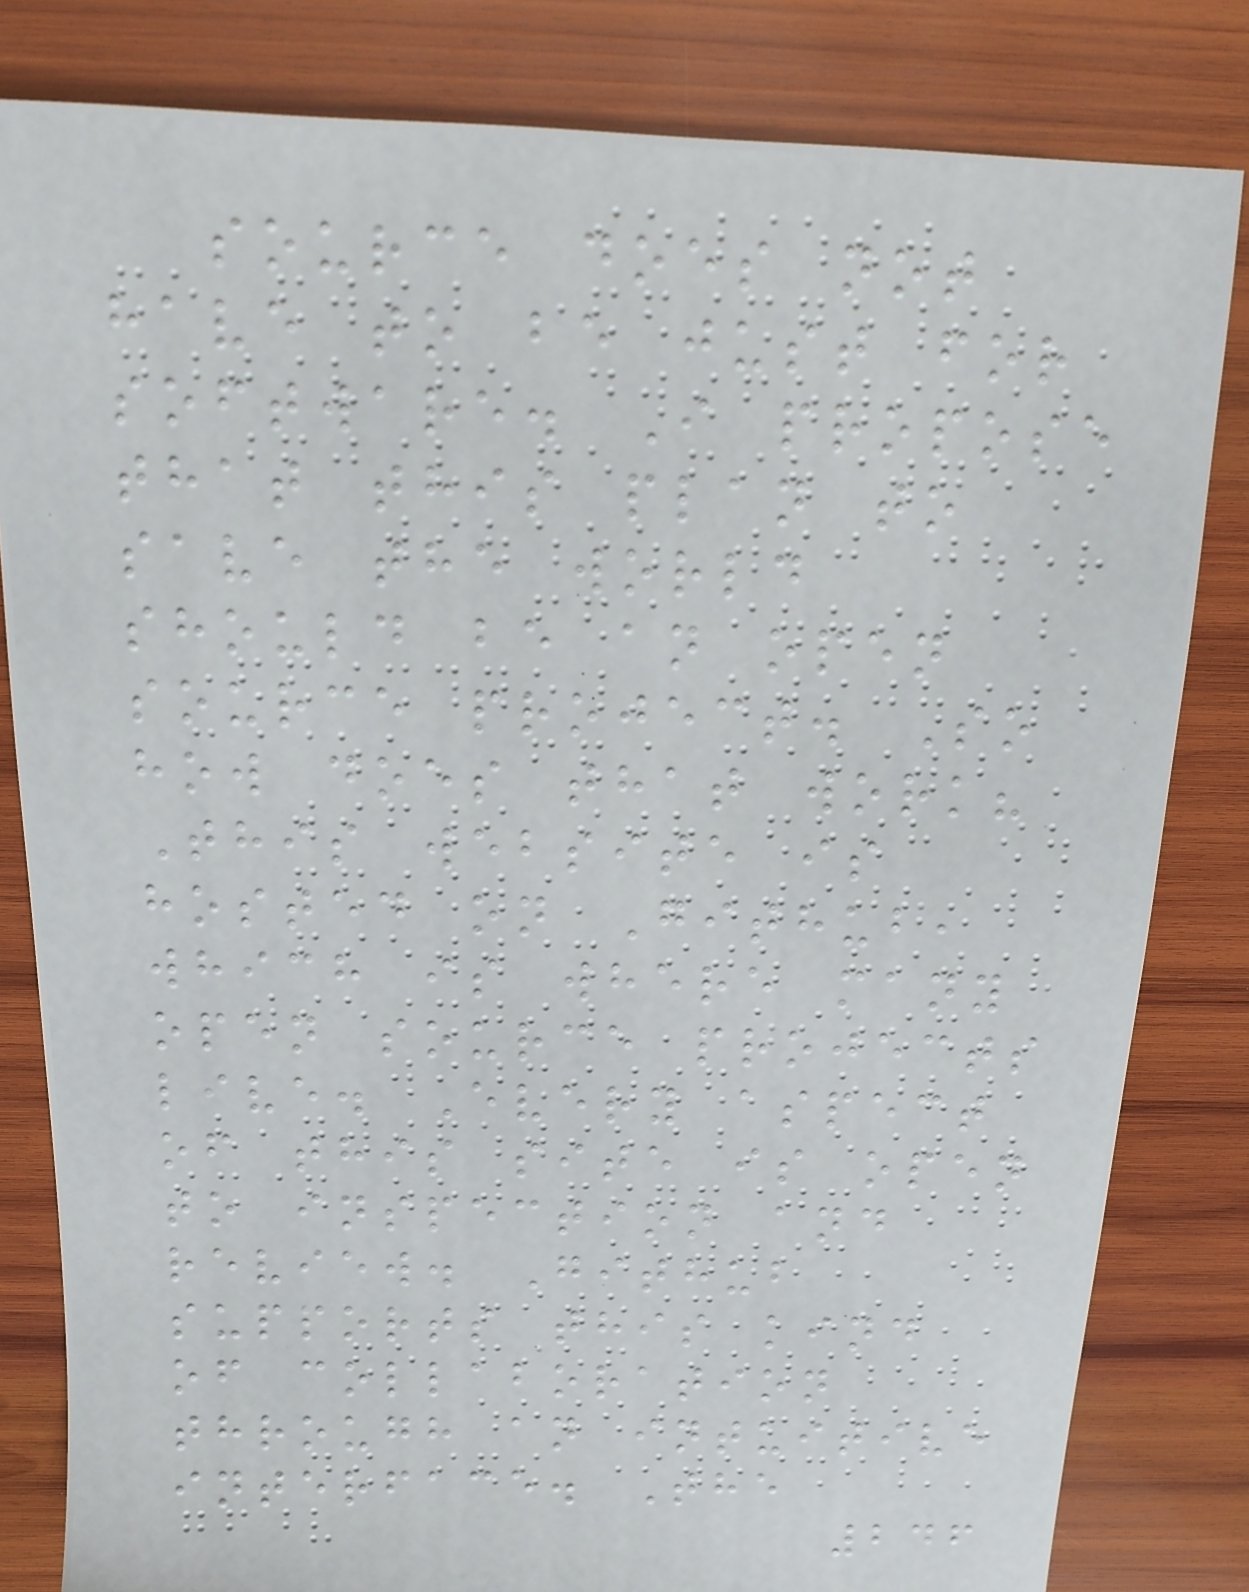source does not
have to be just for
software. I propose
that this plan to
save the world
should be an open
source project. So
how does that work?
This website is
hosted on Github,
which is where many
open source projects
live. Every aspect
of this site is open
to inspection and
review. Github
supports this kind
of collaboration
through an intuitive
interface. The
246
